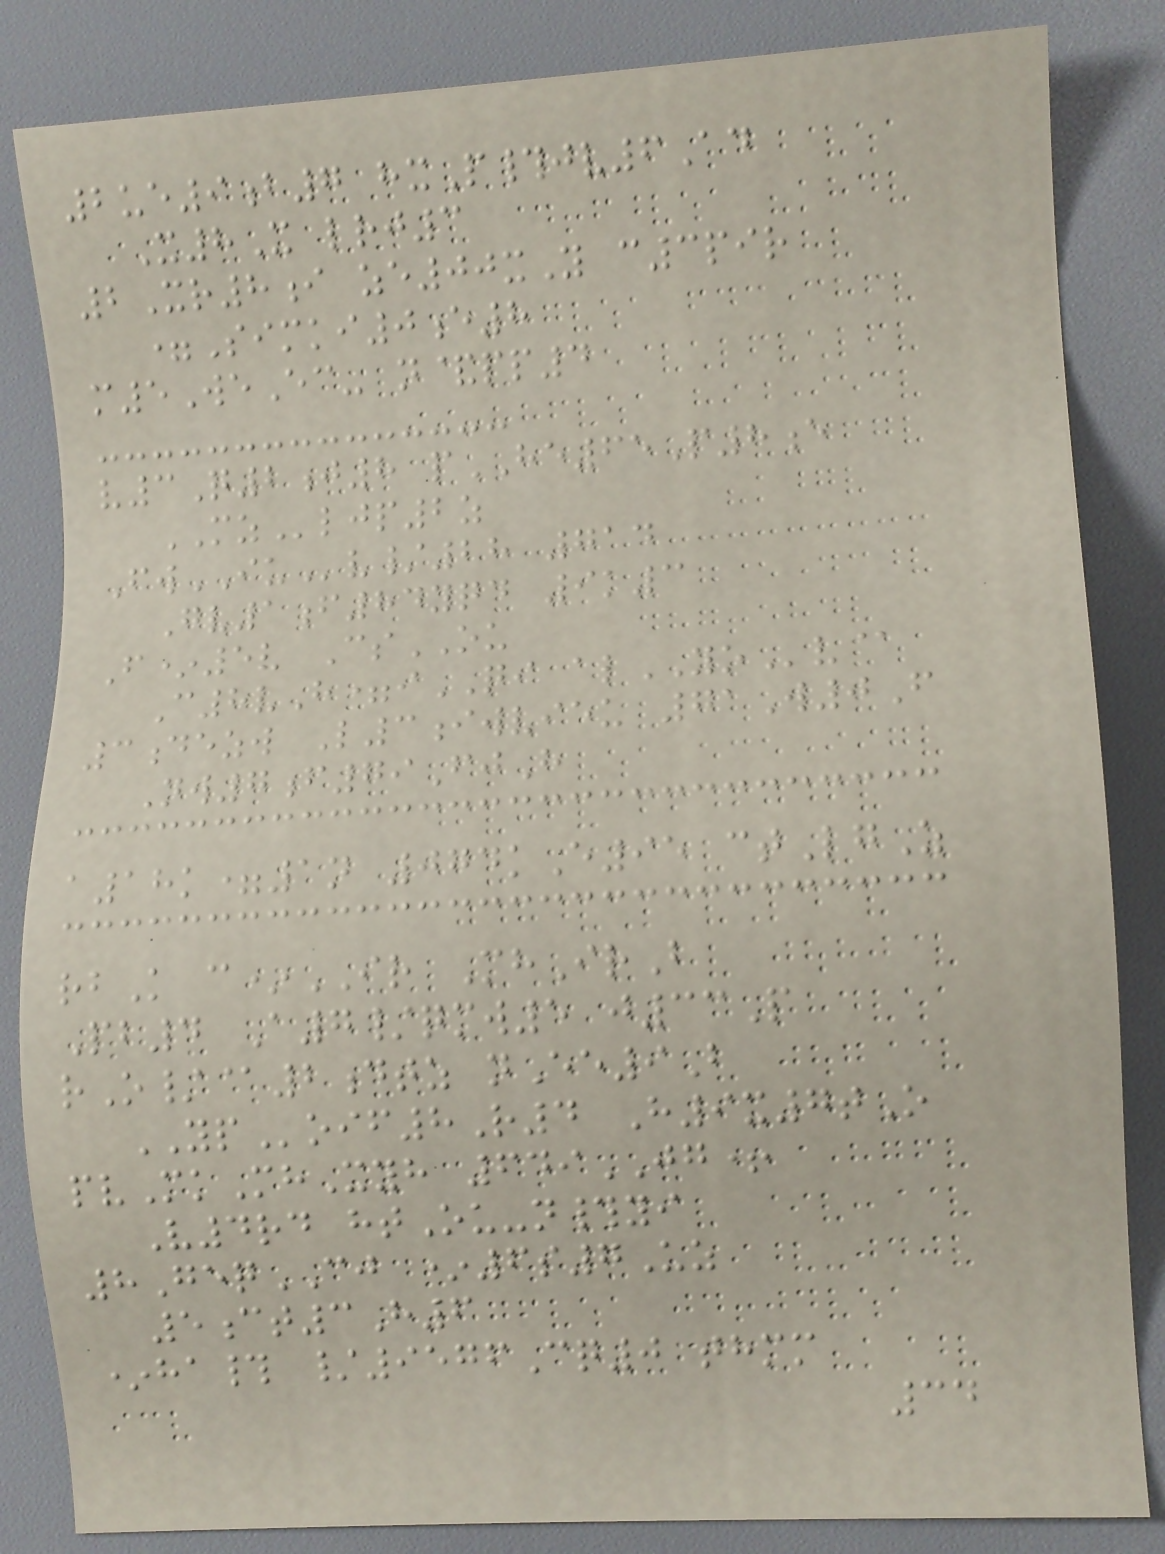2ue9b7 hxP#jv6Ad
X8X lrj3
2Xr8i ze00xY c3pir
=Simki0e8
m5WeEc- n&pp4
v3Q2j8 pHE65P8e
MZljp2z
FwIUv/28 714
Gv1f84yqd 9k3
F*5v CsOU
C8vH=iQI alYOv@
3dezw L3iwvieu 71W0F
Nw7f79FjH
a18k=1n 074kE95 ctLgZ
rbK c*IR MhIrB
Pb4 A7/qmw5 j33P
rO/@2dtz nEe9B
YPoif8R4 H9x7tO
pvMkMhXyh 649JG+
V4rd htOu-n#yi
8GeqCJ *6s7Uz
5ct3H6
*ha# /9576Cq0 thmm
34
